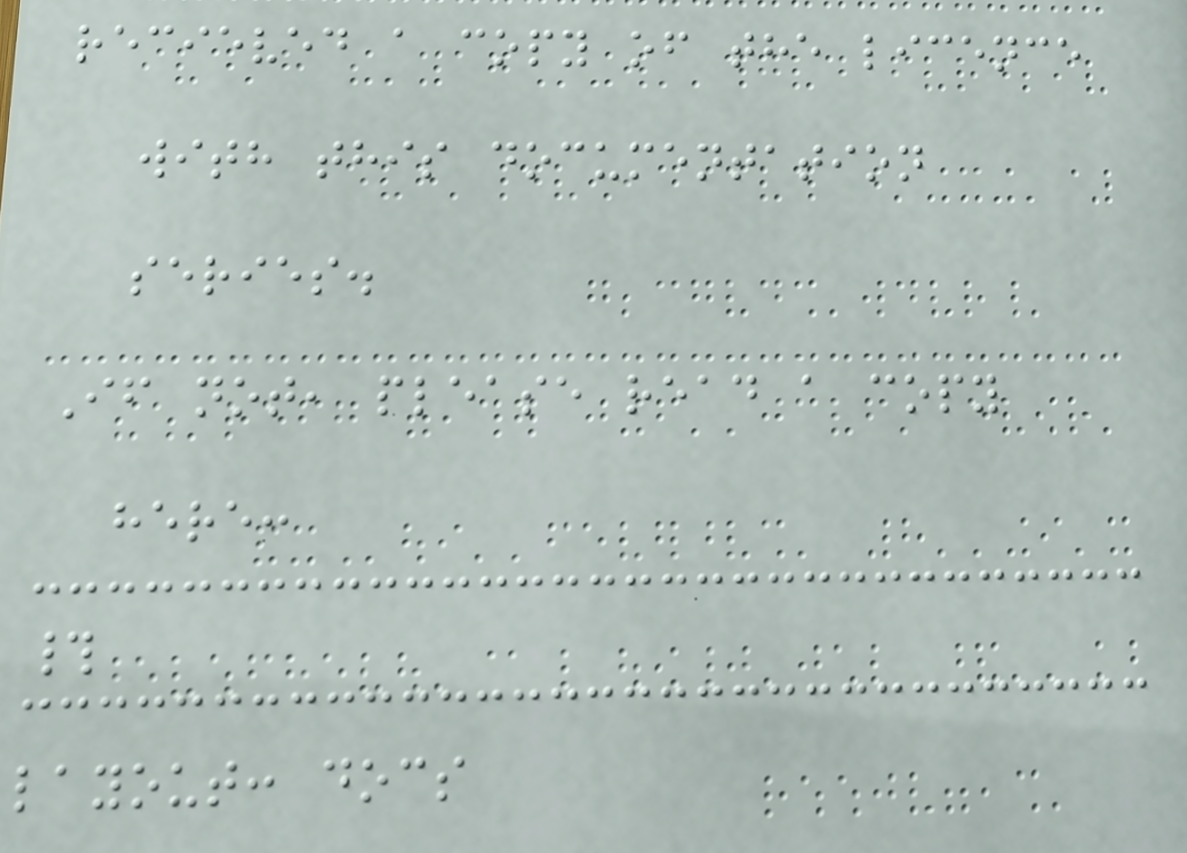recieved a copy of the licence
with this documentation
series.
If not, please read a copy
here:
#
layout: docs
